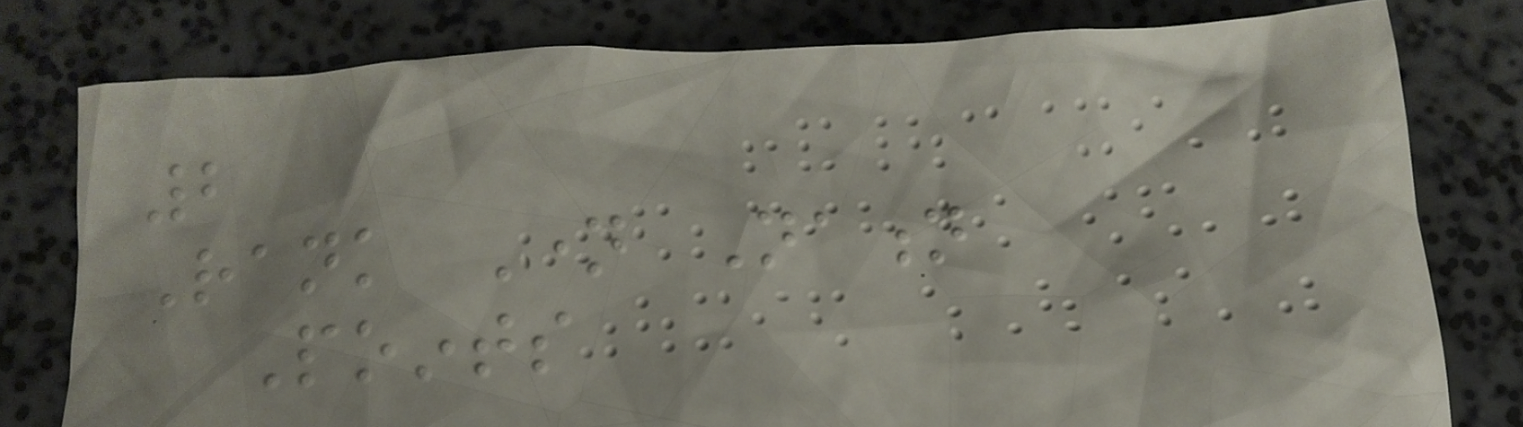2
Rank Name Nation
Points
